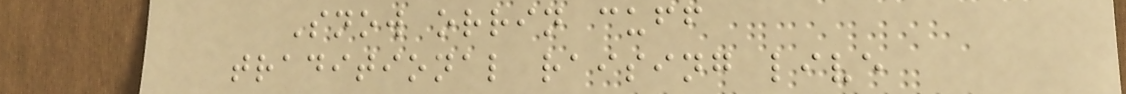Snow orrin cuff
traditional raising live
